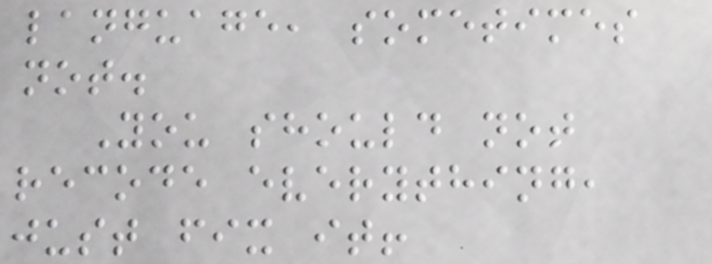language, sometimes
not.
You should not
recode everything,
just fix it!
